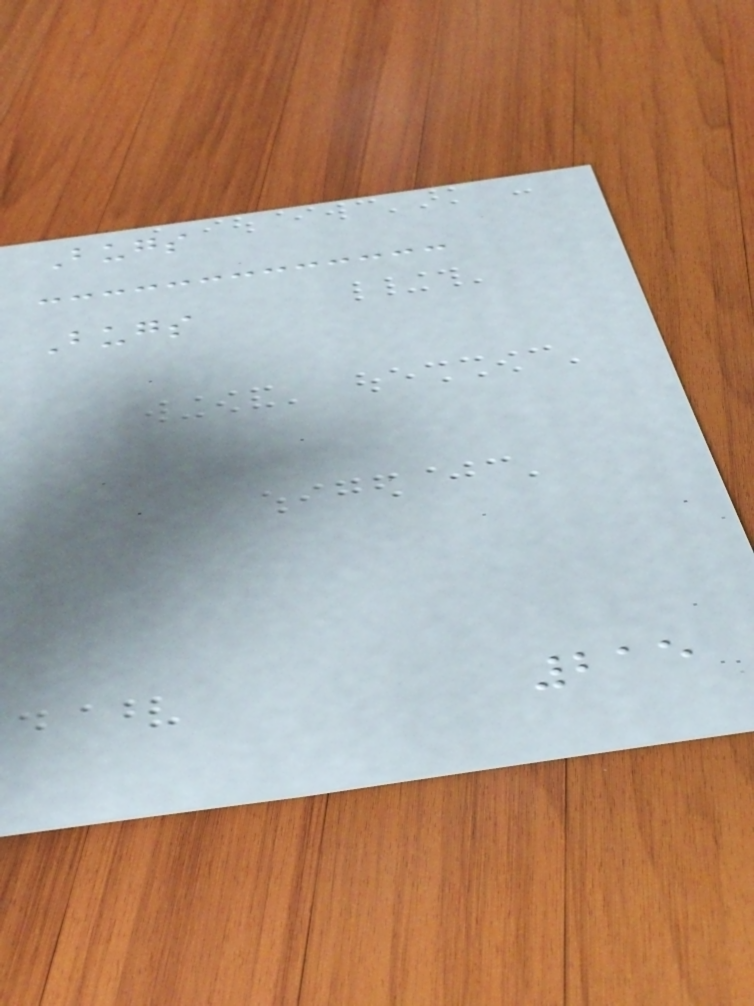Bugs
Bugs
215
